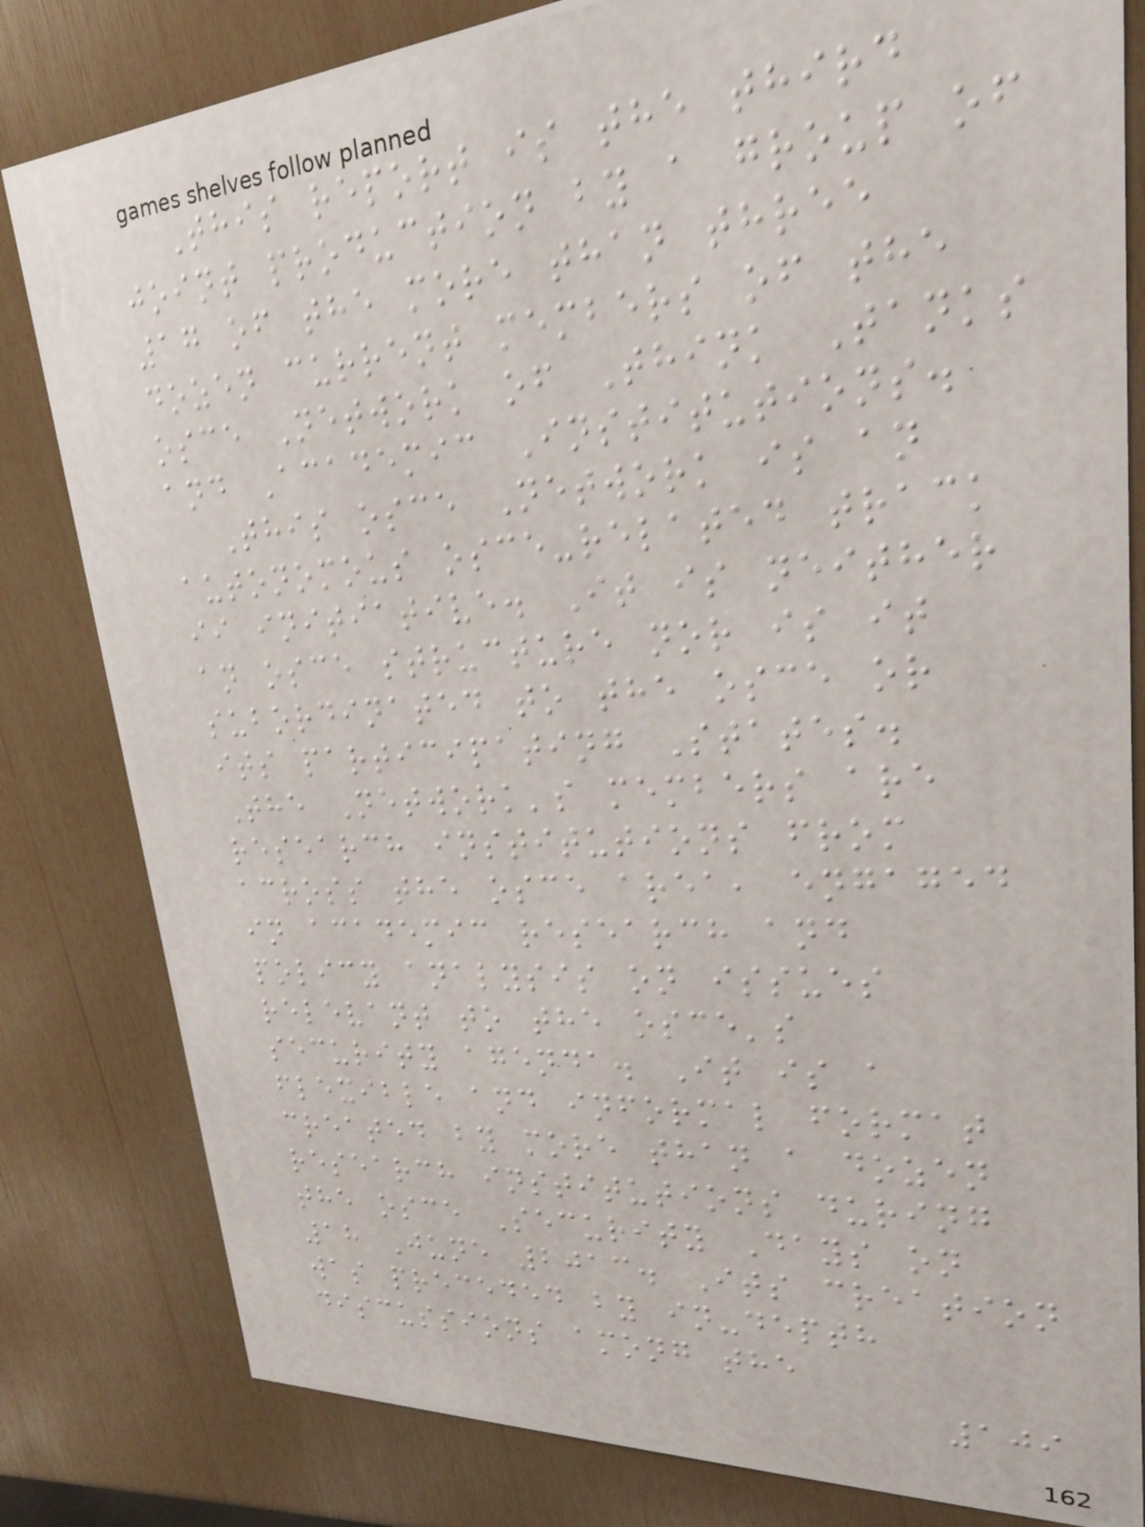This report is the third
joint production by a group of
17 of the more than three
dozen current members of the
osce Network of Think Tanks
and Academic Institutions.
This osce Network is an
autonomous osce-related track
ii initiative. It is neither
an osce structure nor is it
subordinated to the osce or
its participating States.
The Network's members are
research institutions from
across the osce area, engaged
in academic research and
policy analysis on issues
relevant to the osce's
security agenda. It is a
flexible and informal format
created by more than a dozen
research institutions during
the osce Security Days on
18 June 2013. Its creation
was preceded by in-depth
discussions among the
109
